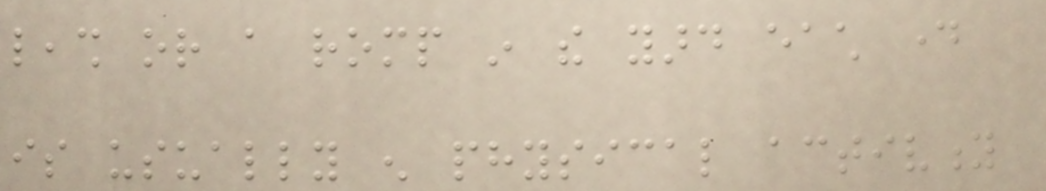leash or a romp in the yard each day
is usually enough physical activity
